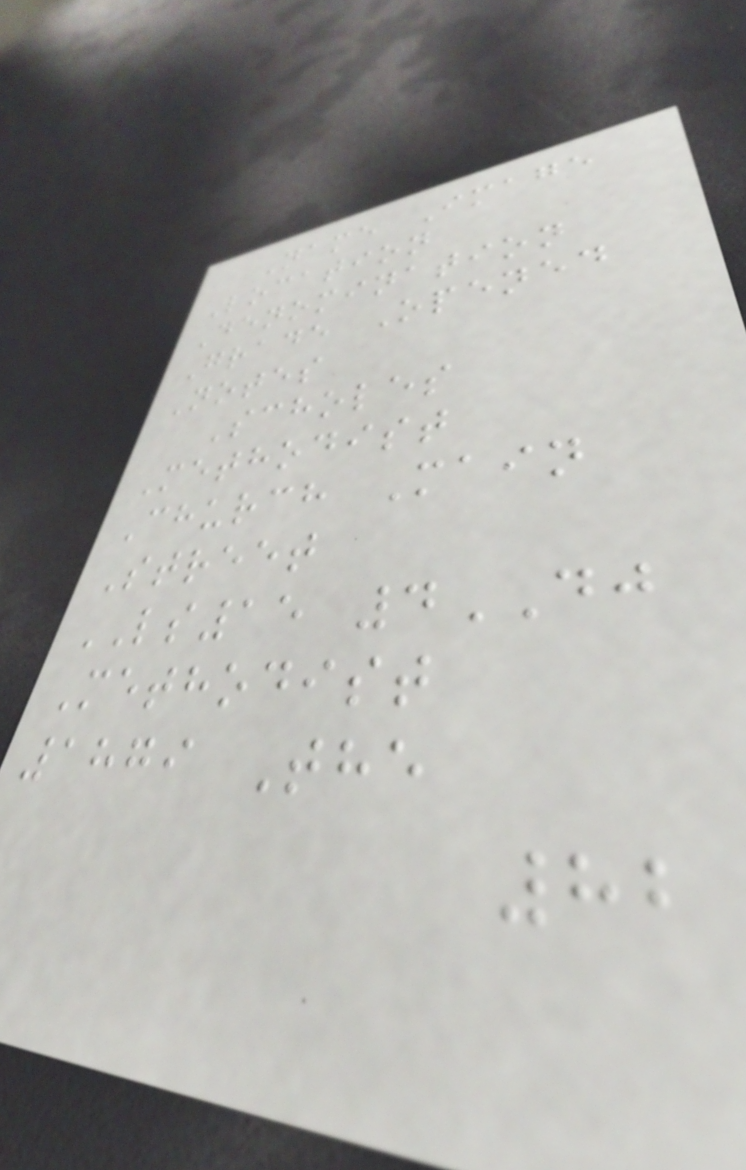Name Image
Location
Denomination
Grade Opened
Notes
Scholes
Methodist
Church Main
Street
LS15 4DJ
Methodist
1879 The
82
